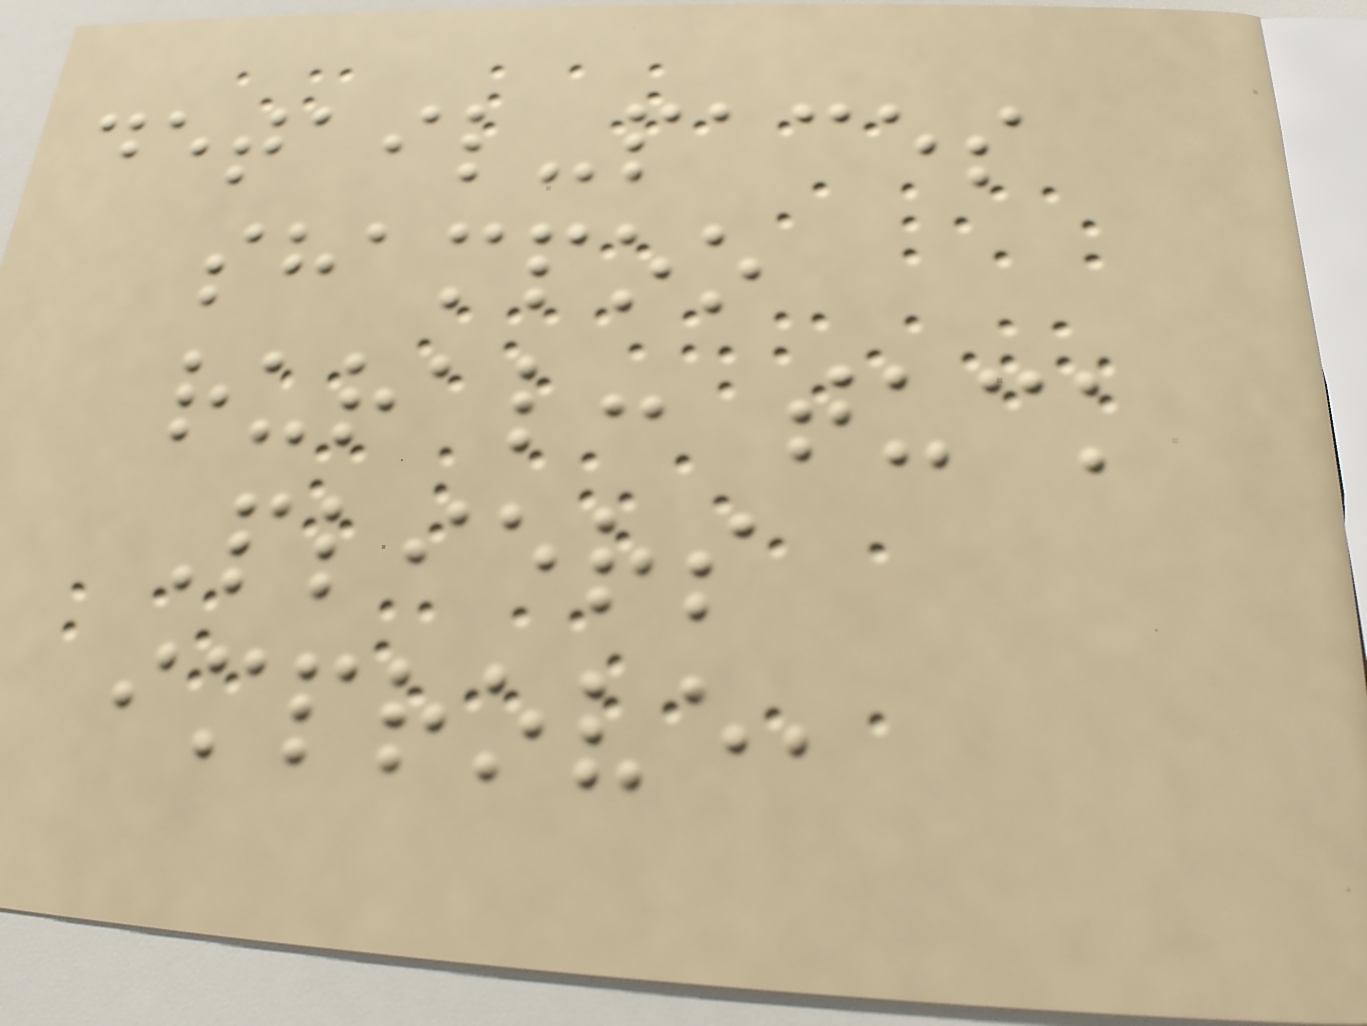detail-paces
shampoo
rural: tuck
Pliers
improve,
